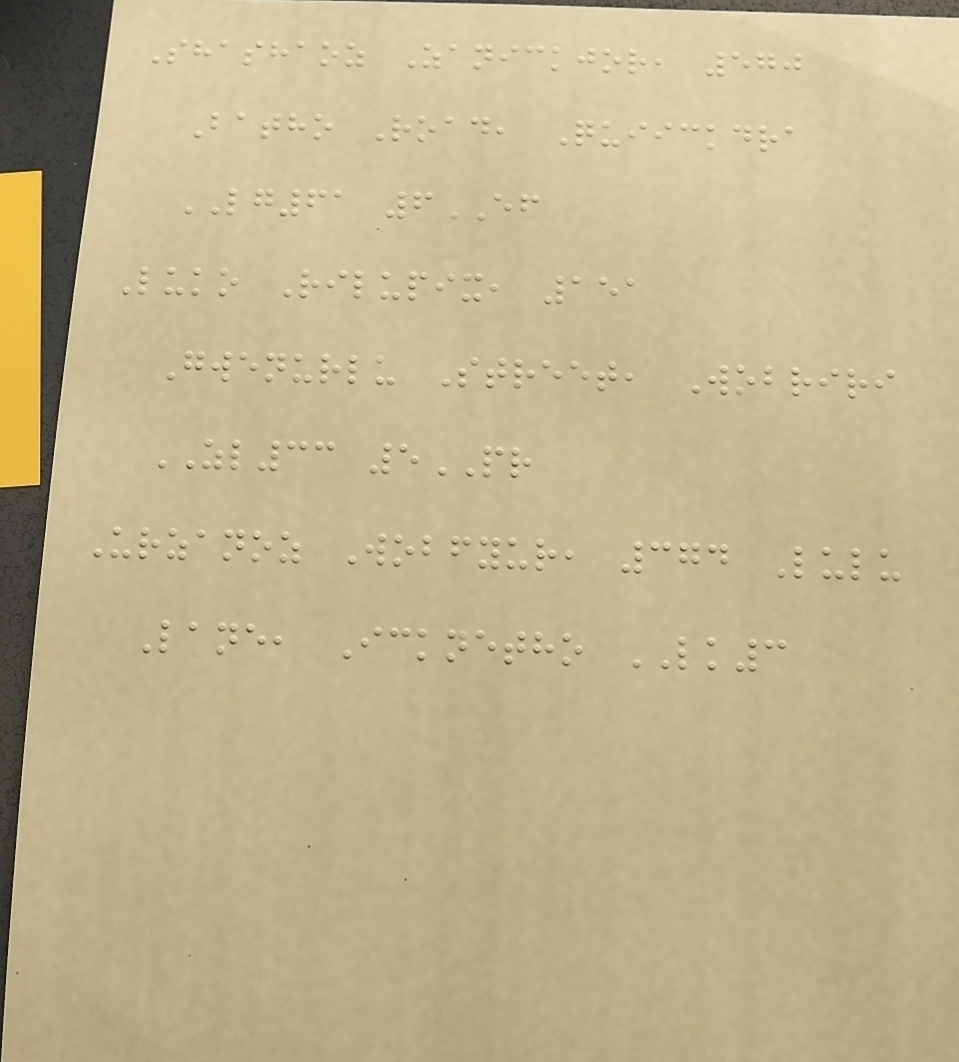Shashaoz Zanickjor, 570
Batho Road, Quiickdra
LG61 6EF
Luko Rilupix, 151
Gwenurlu Street, Wobriri
ZL33 5PR
Urzanoz Wobfyur, 374 Lulu
Lane, Icknetho LK3
